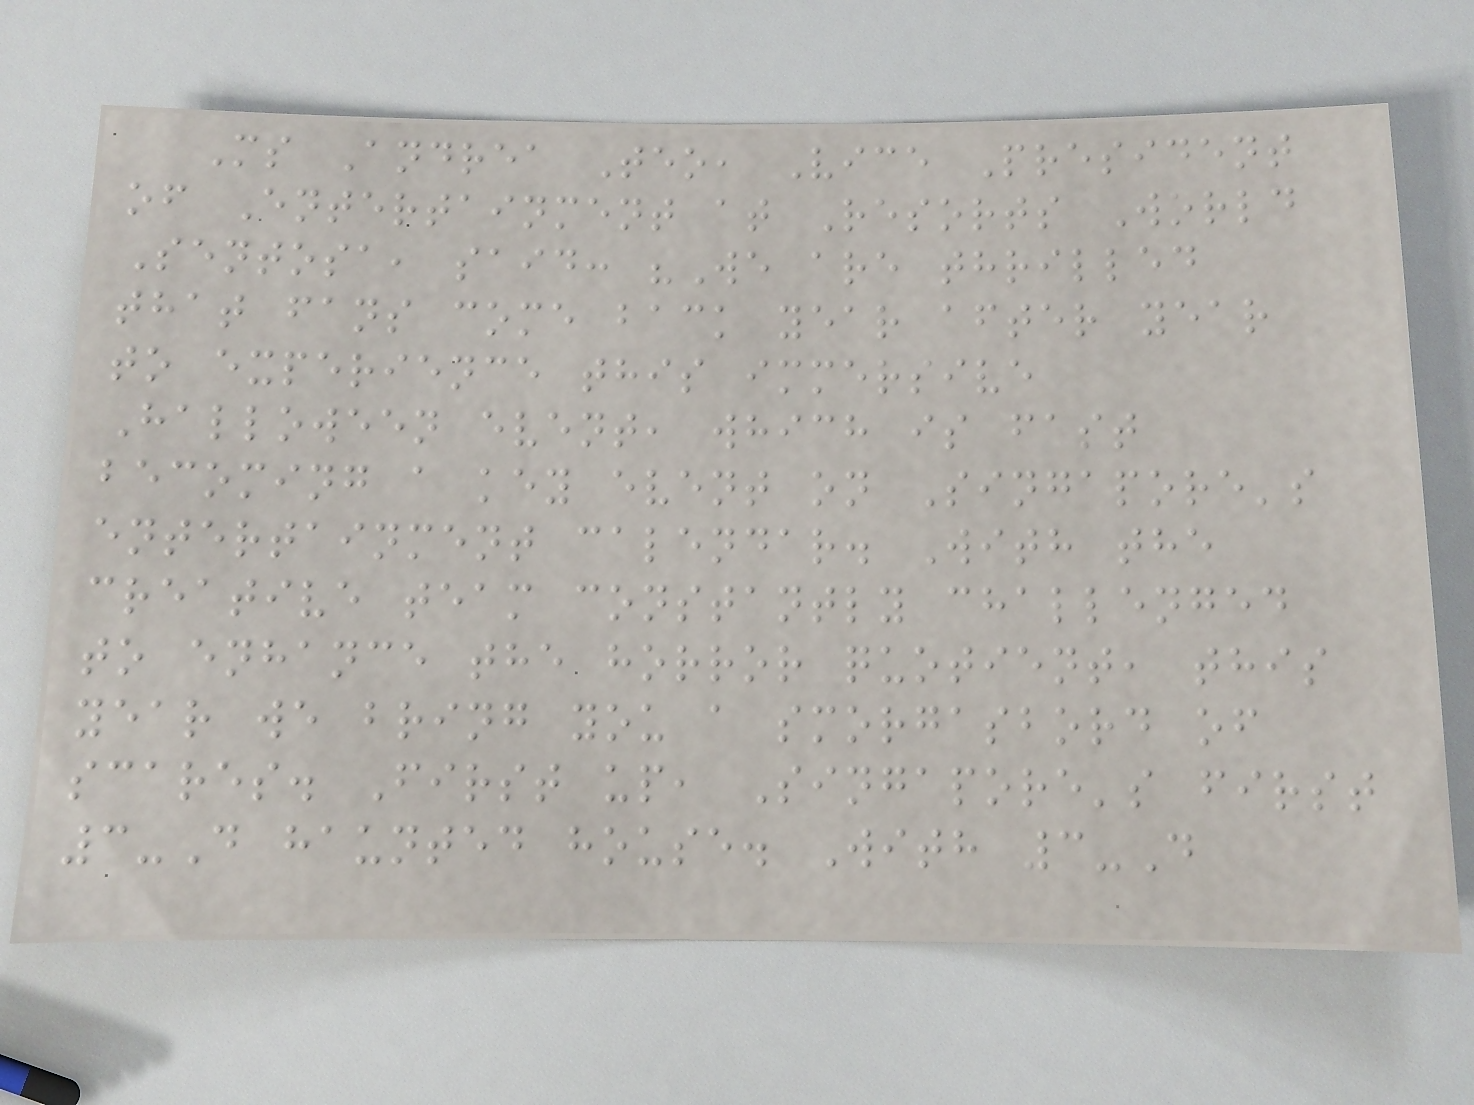Ms Andrea Teo, Vice President
of Entertainment at Resorts World
Sentosa, said: "We are thrilled
that fans come back year after year
to experience this immersive
Halloween event, which is fast
becoming a key event on Singapore's
entertainment calendar. With the
creative team constantly challenged
to enhance the horror quotient, this
year we bring you a smorgasbord of
scares. First up, Singapore's first
3-D haunted house. With 3-D
